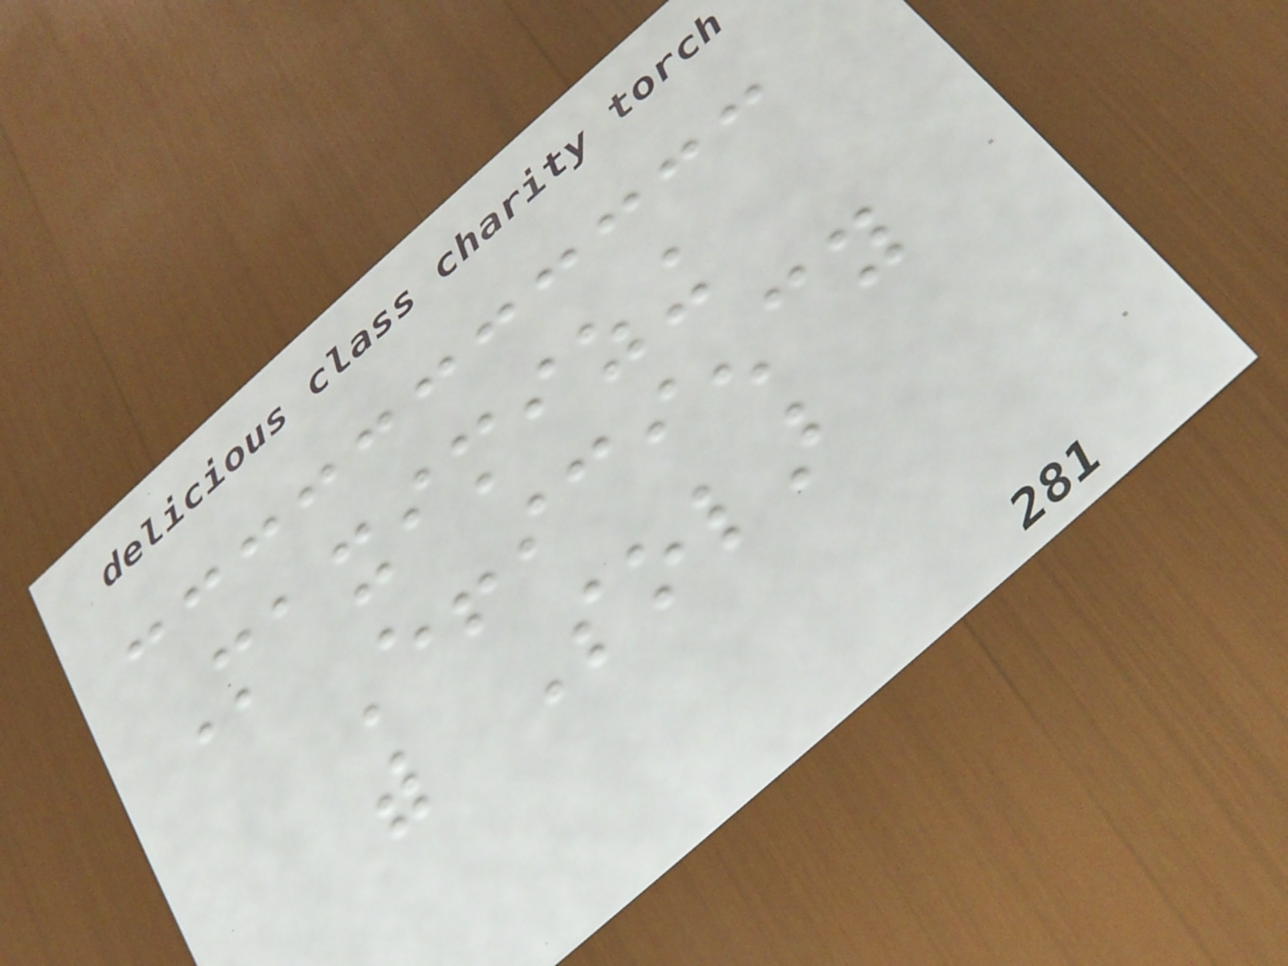Maximizing
Efficiency
with Solar
